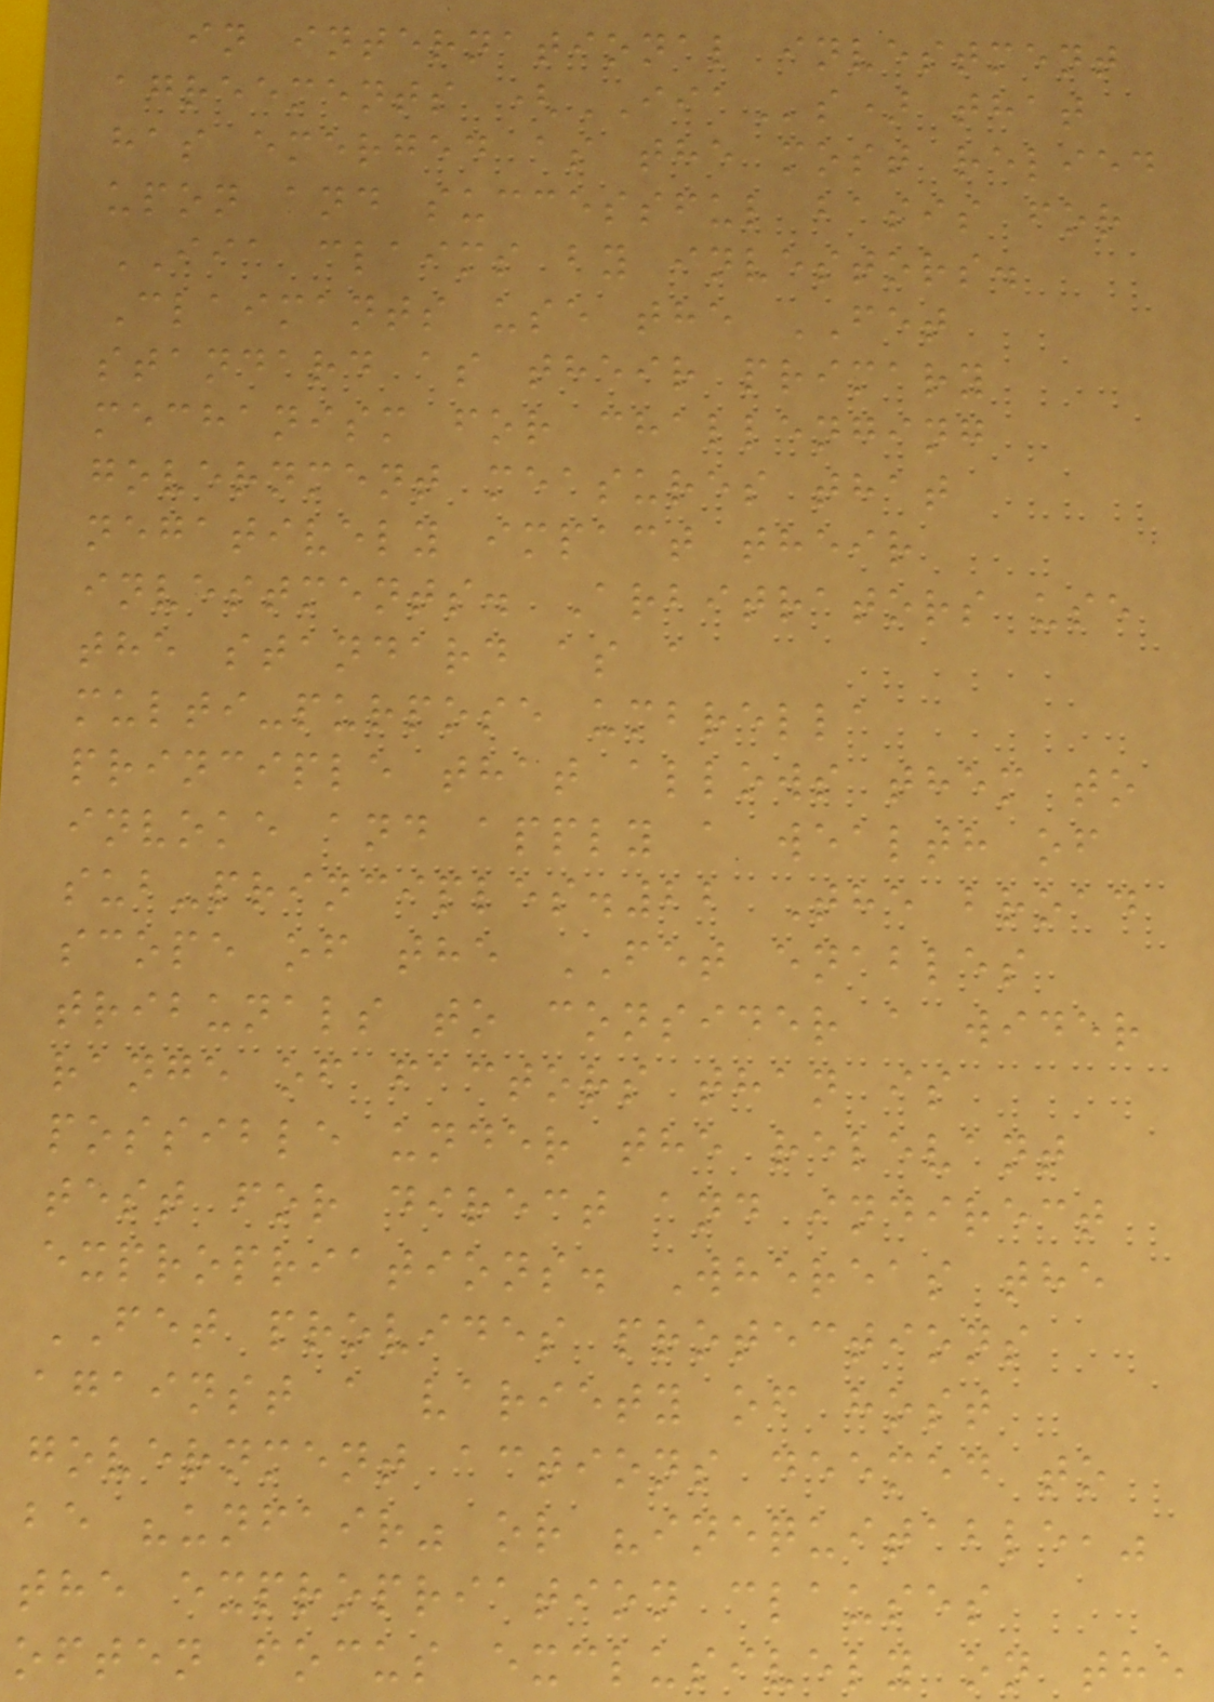in international investment
agreements (IIAs) that
has emerged as the most relied
upon and successful basis for
IIA claims by investors.
Claimants use the FET
standard as their primary
mechanism for challenging
government measures that
negatively impact their
investments. Arbitrators use
the standard as a
multi-purpose umbrella
principle that allows them to
invoke and apply a wealth of
sub-principles.22 The broad
scope of the FET enables
tribunals to consider a wider
range of factors than is
possible under the relevant
test for direct and indirect
expropriations. Whereas the
FET provides protections
against a variety of host
government actions deemed to
be "unfair" or "inequitable,"
the expropriation clauses
often focus exclusively on the
